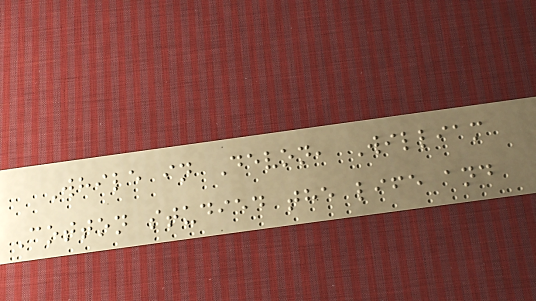While in Devon, William
Cotton studied the life and
